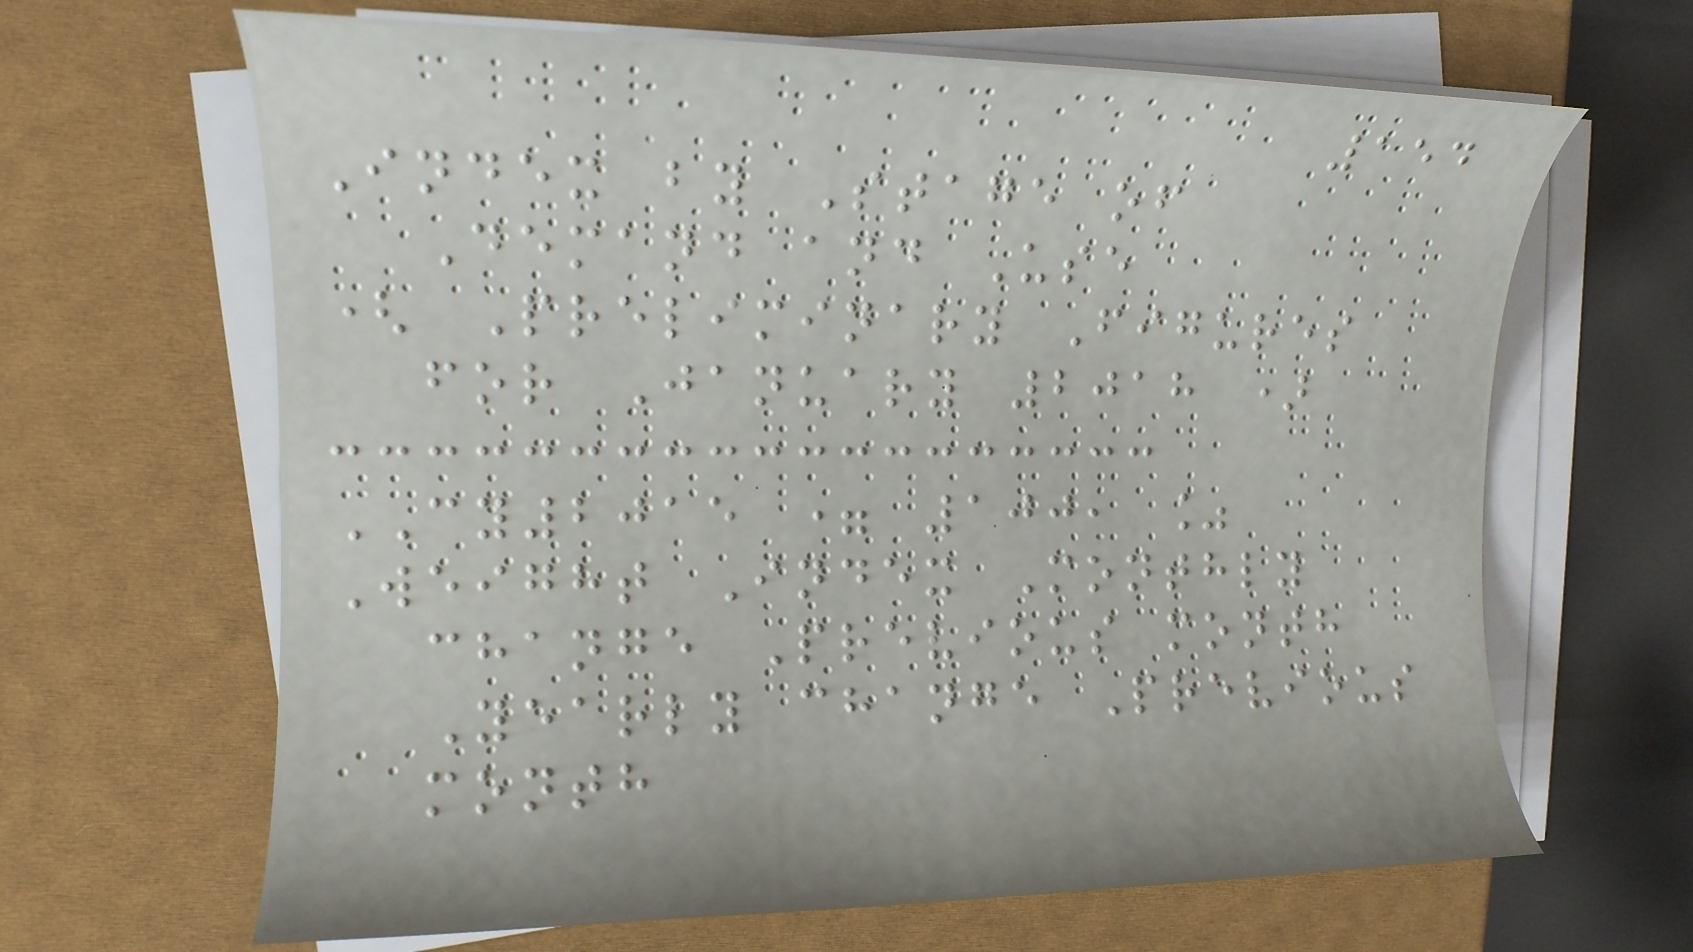154
Index by Stage of
Demand and Use
( Preliminary Figures
for January 2018 )
CY2015 = 100, %
Weight Index Monthly
change Previous month
Yearly change Previous
month
